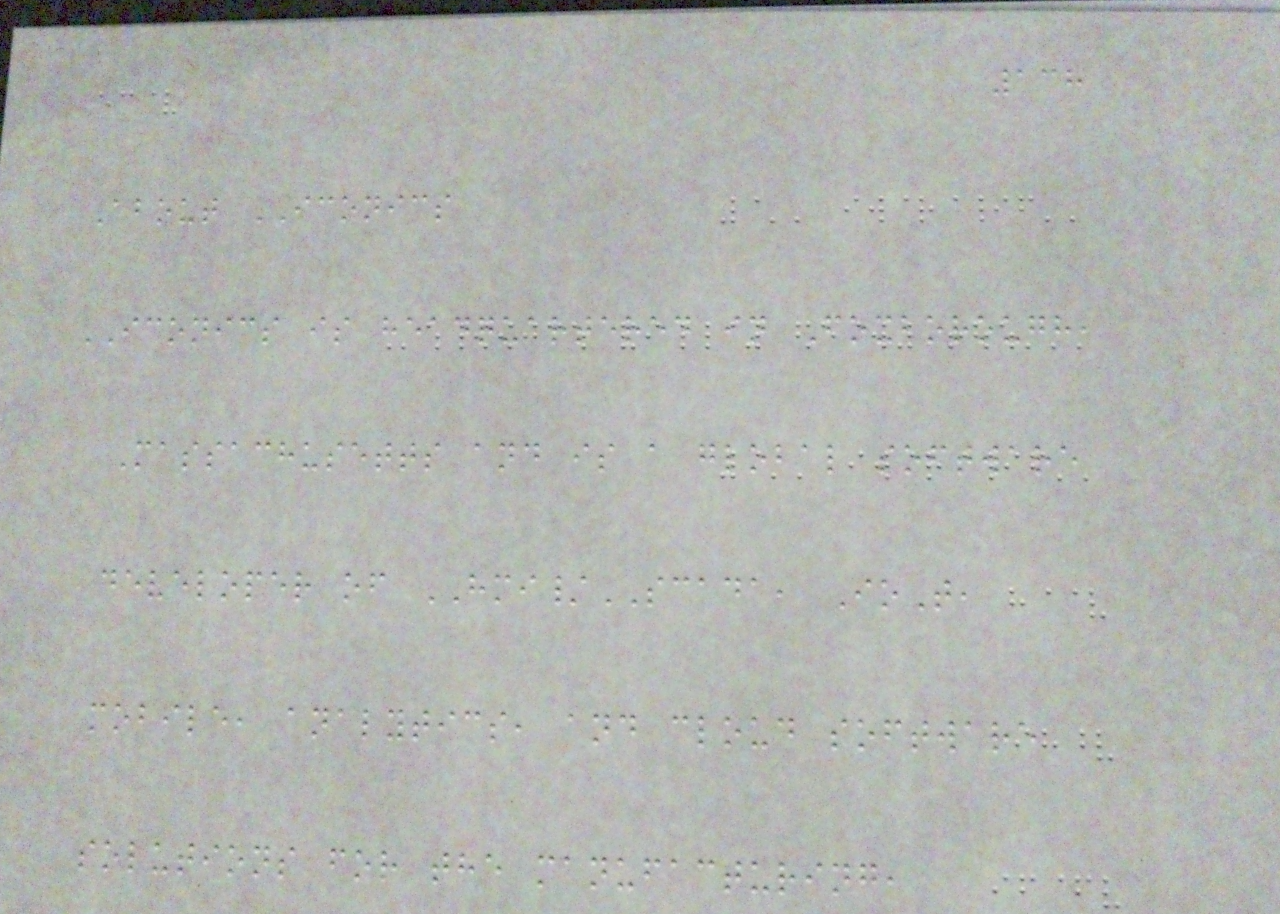138
About ICONICS
ICONICS is headquartered in Foxborough,
Massachusetts and is a global software
developer of HMI/SCADA, IoT,
mobile, analytics, and cloud software
solutions for the manufacturing,
